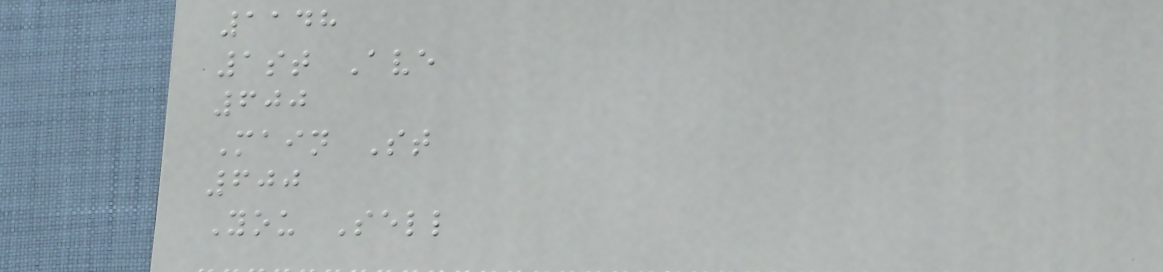1148
1st Ave
600
Main St
600
You Sell
